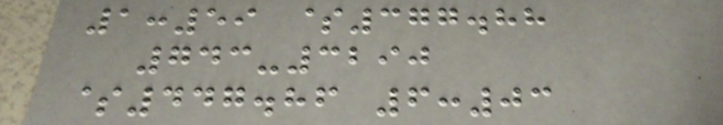1:59 $377.88
743-3290
$447.86 6:03
